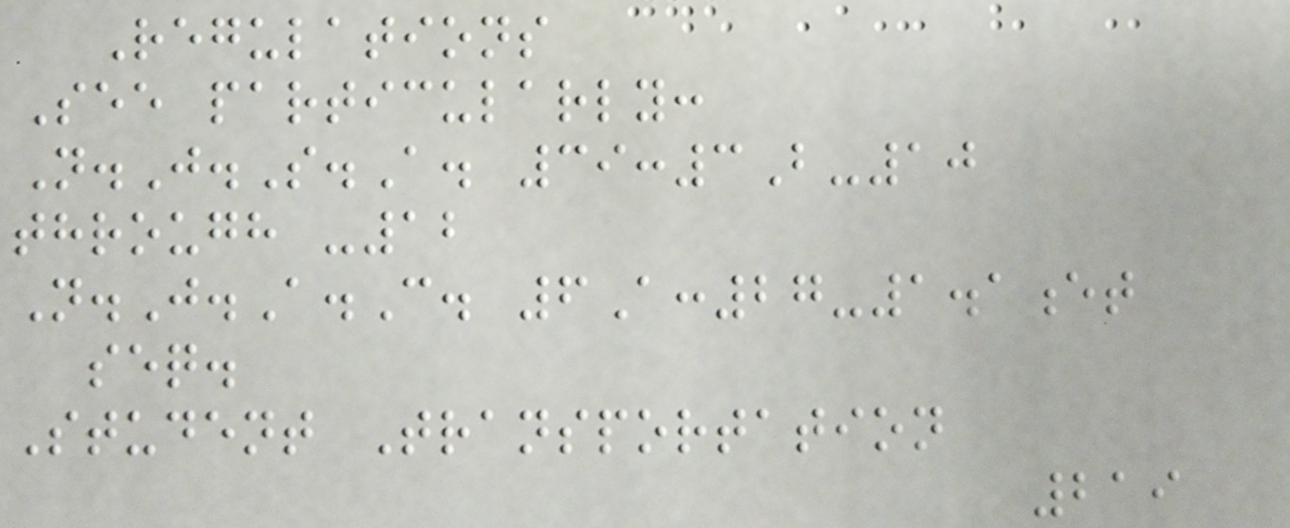Regulations
See particularly:
N.J.S.A. 39:3B-10
through -12
N.J.A.C. 6A:27-1.1et
seq.
Student Transportation
219
